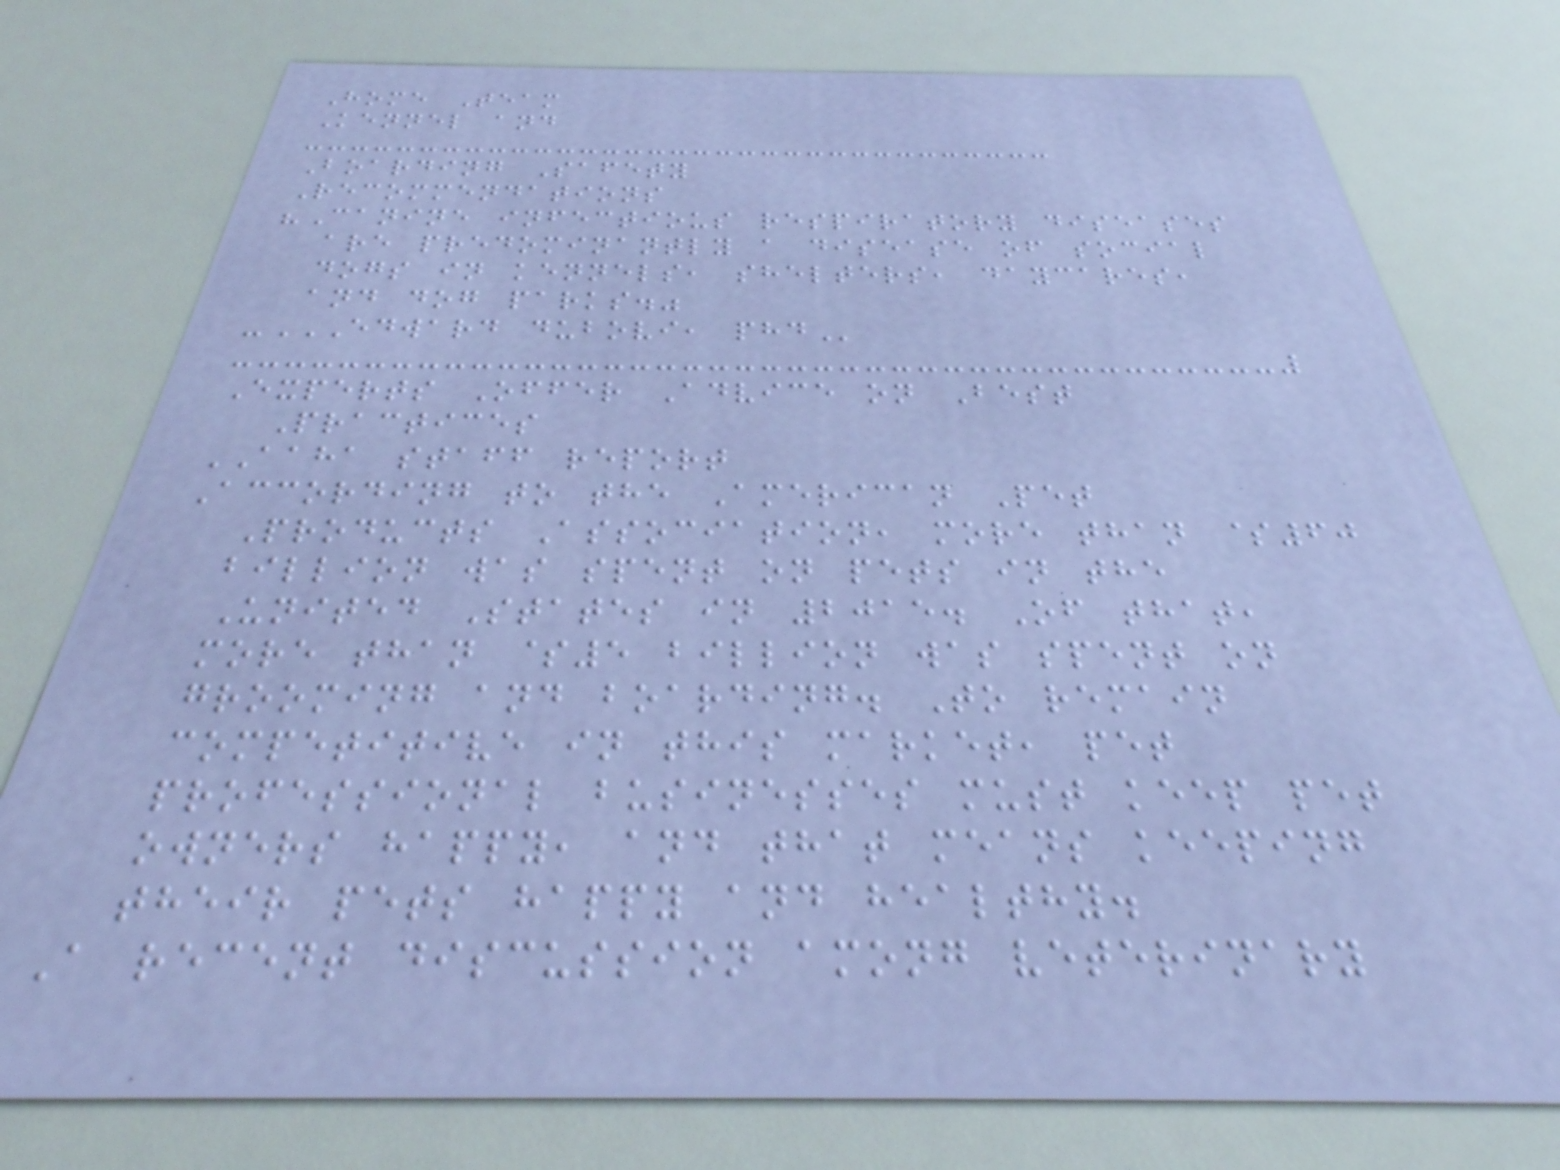Home Team
Kennel and
Boarding Safety
Recommendations
"Canine infectious respiratory diseases
are predominantly a disease of social
dogs in kennels, shelters, daycares,
and dog parks."
-EDWARD DUBOVI, PHD
Experts Offer Advice on Best
Practices
AAHA staff report
According to the American Pet
Products Association, more than $60
billion was spent on pets in the
United States in 2015. Of that,
more than $5 billion was spent on
grooming and boarding. To remain
competitive in this market, pet
professional businesses must keep pet
owners happy, and that means keeping
their pets happy and healthy.
A recent discussion among veterinary
